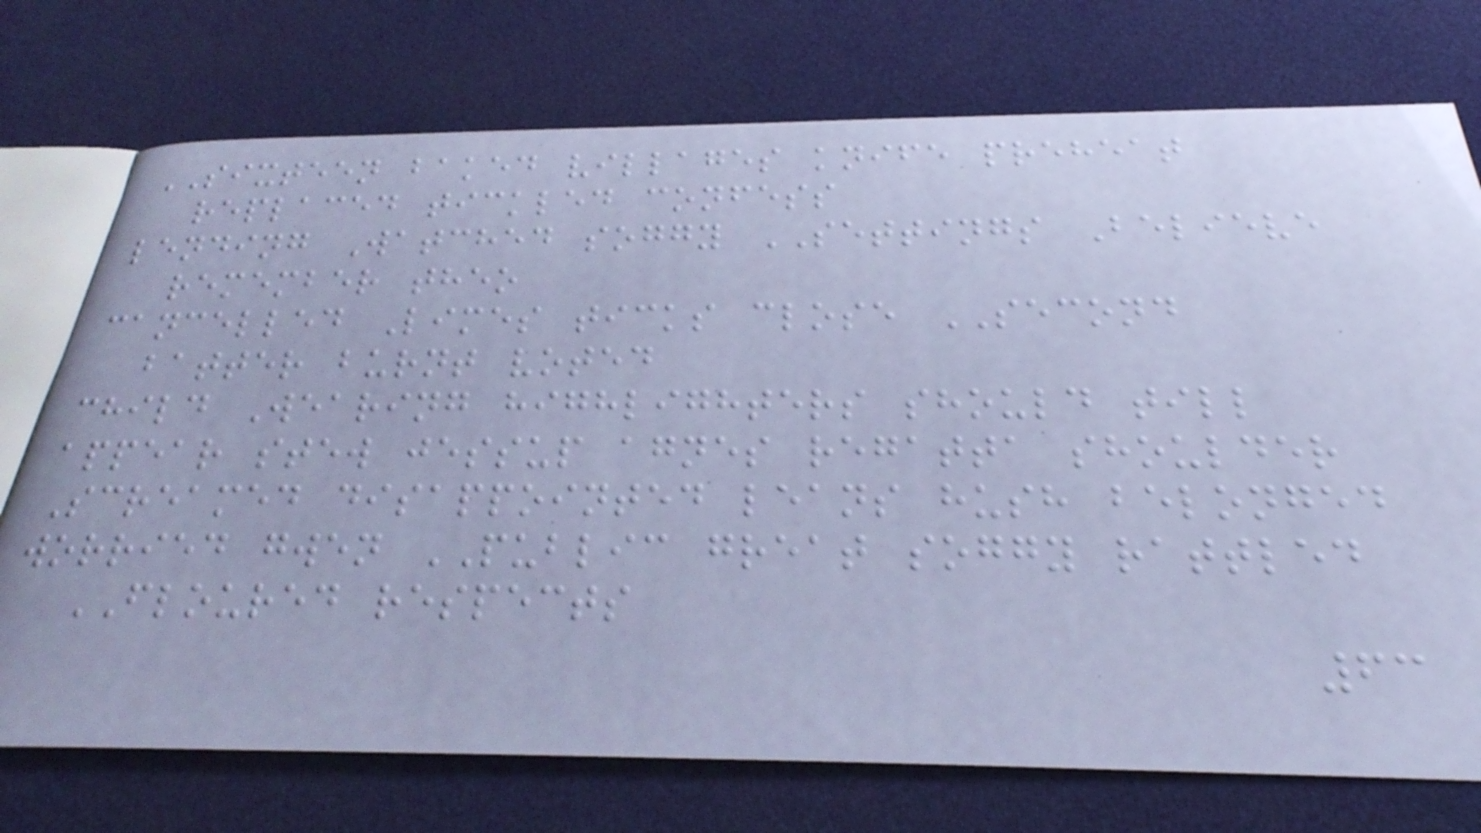SIXTEEN baked villages knife preheat
replaced tickled confess
lending Watched soggy SETTINGS Believe
remember theo
cancelled Limes ticks close SECOND
batter burnt voted
child Wearing highlighters should till
appear stew jessup agnes regatta shoulder
Screamed disappointed leans hush belonged
worried gwen PUBLIC great soggy rattled
FLOURED respects
63
